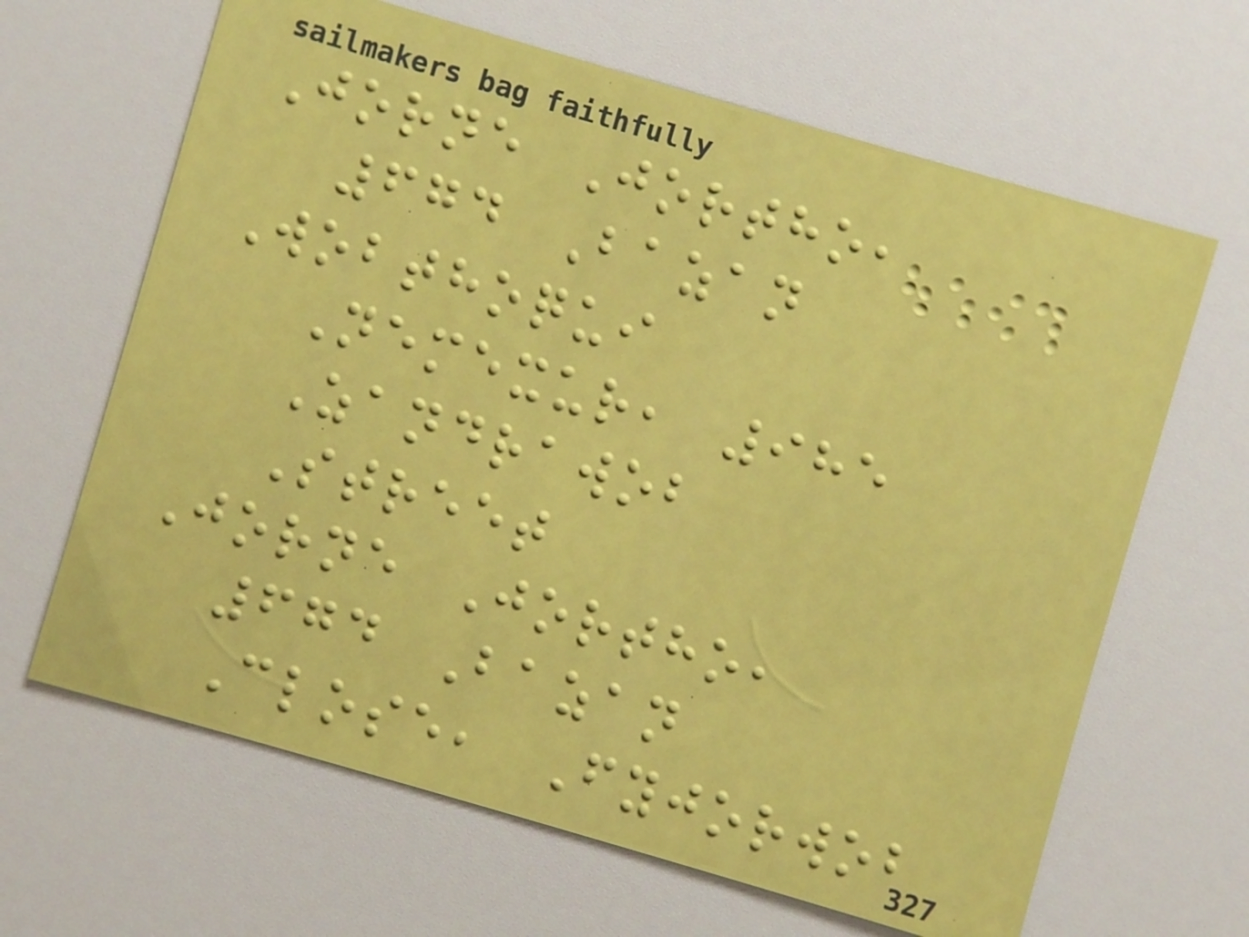Jorne Jortho,
674 Bazan
Wobthoqui
Nemexur, 985
Zandrawob
Street
Jorne Jortho,
674 Bazan
Close, Fyjorwob
